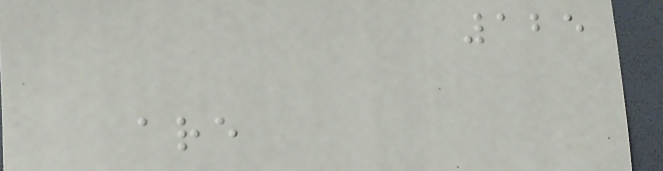125
are
